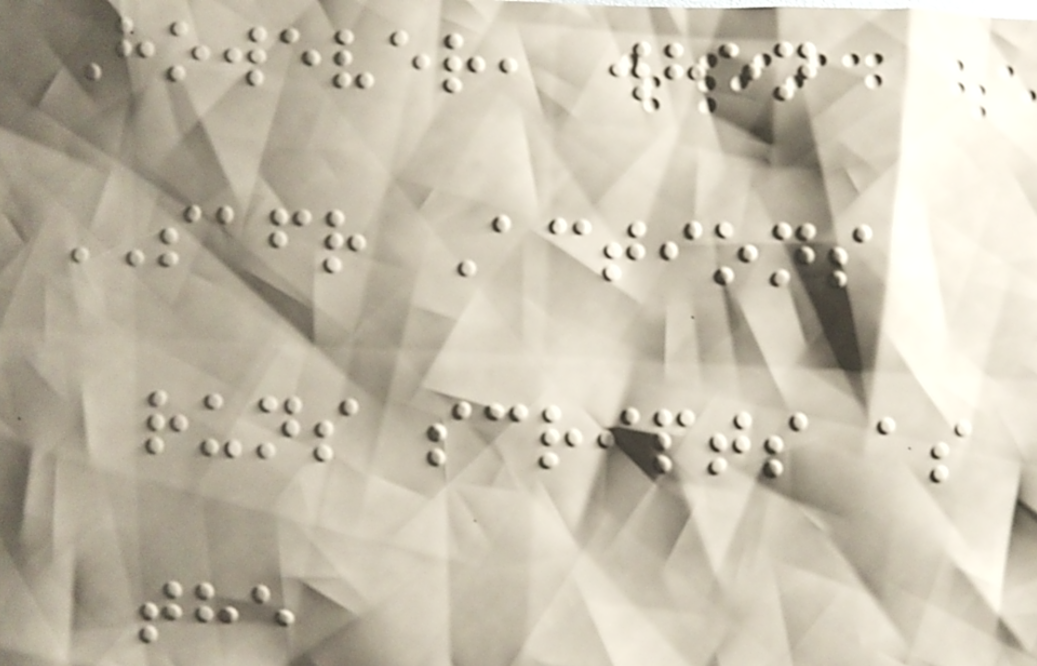However, when
SAFR Actions
runs scripts as
the
